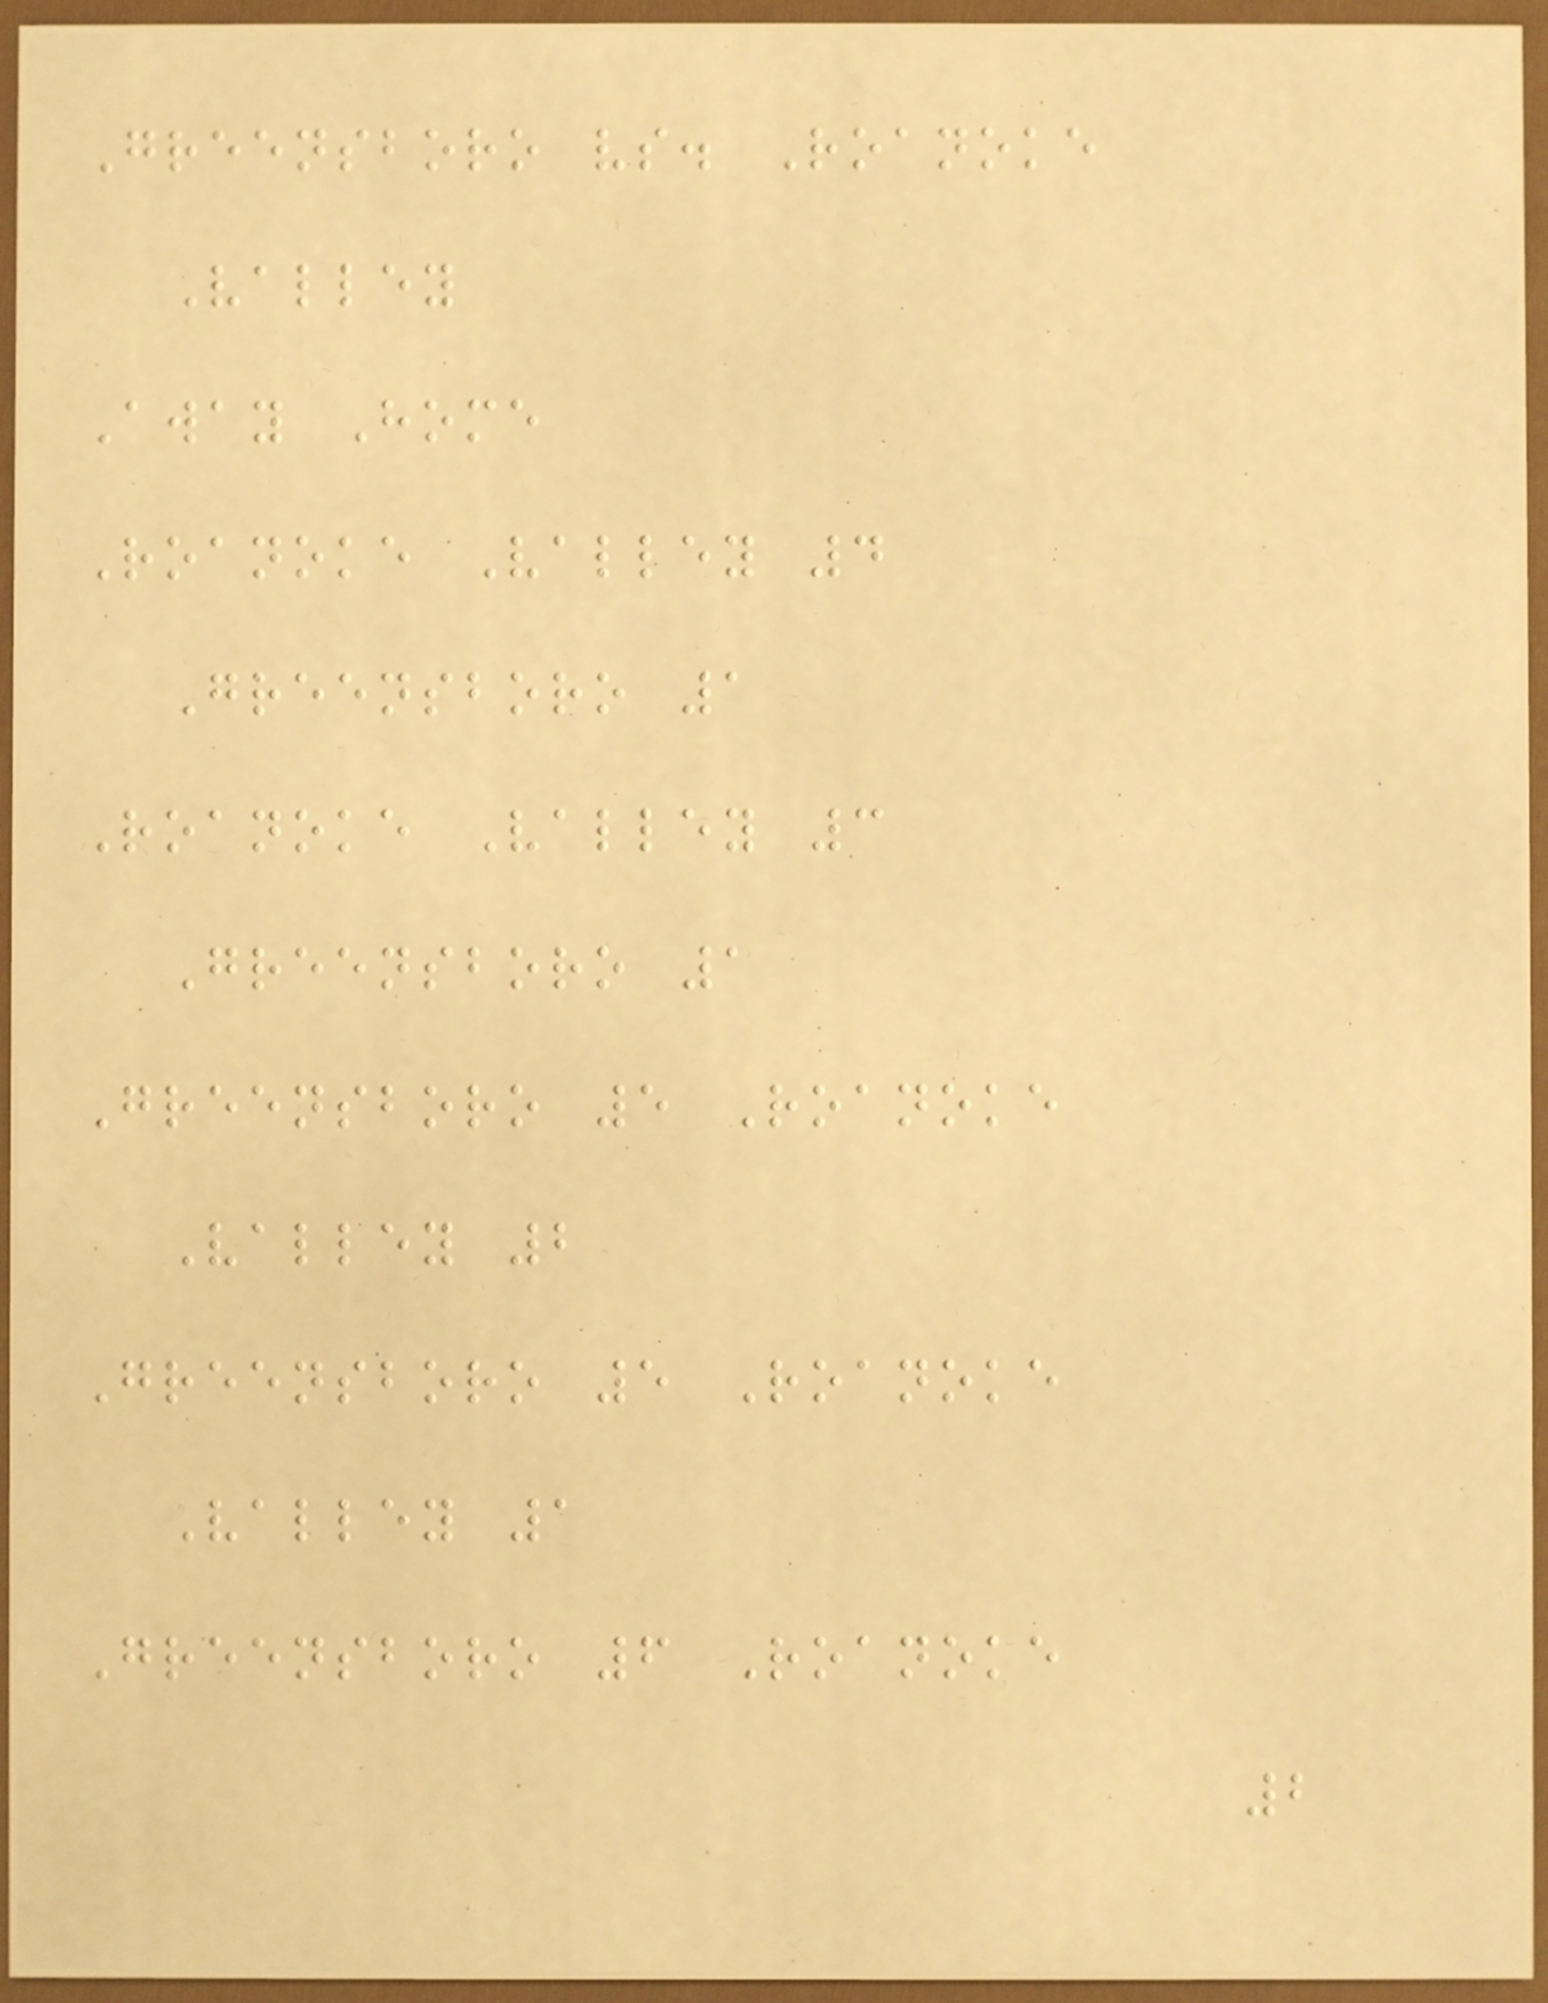Greensboro vs. Roanoke
Valley
Away Home
Roanoke Valley 4
Greensboro 1
Roanoke Valley 3
Greensboro 1
Greensboro 5 Roanoke
Valley 2
Greensboro 5 Roanoke
Valley 1
Greensboro 6 Roanoke
2
